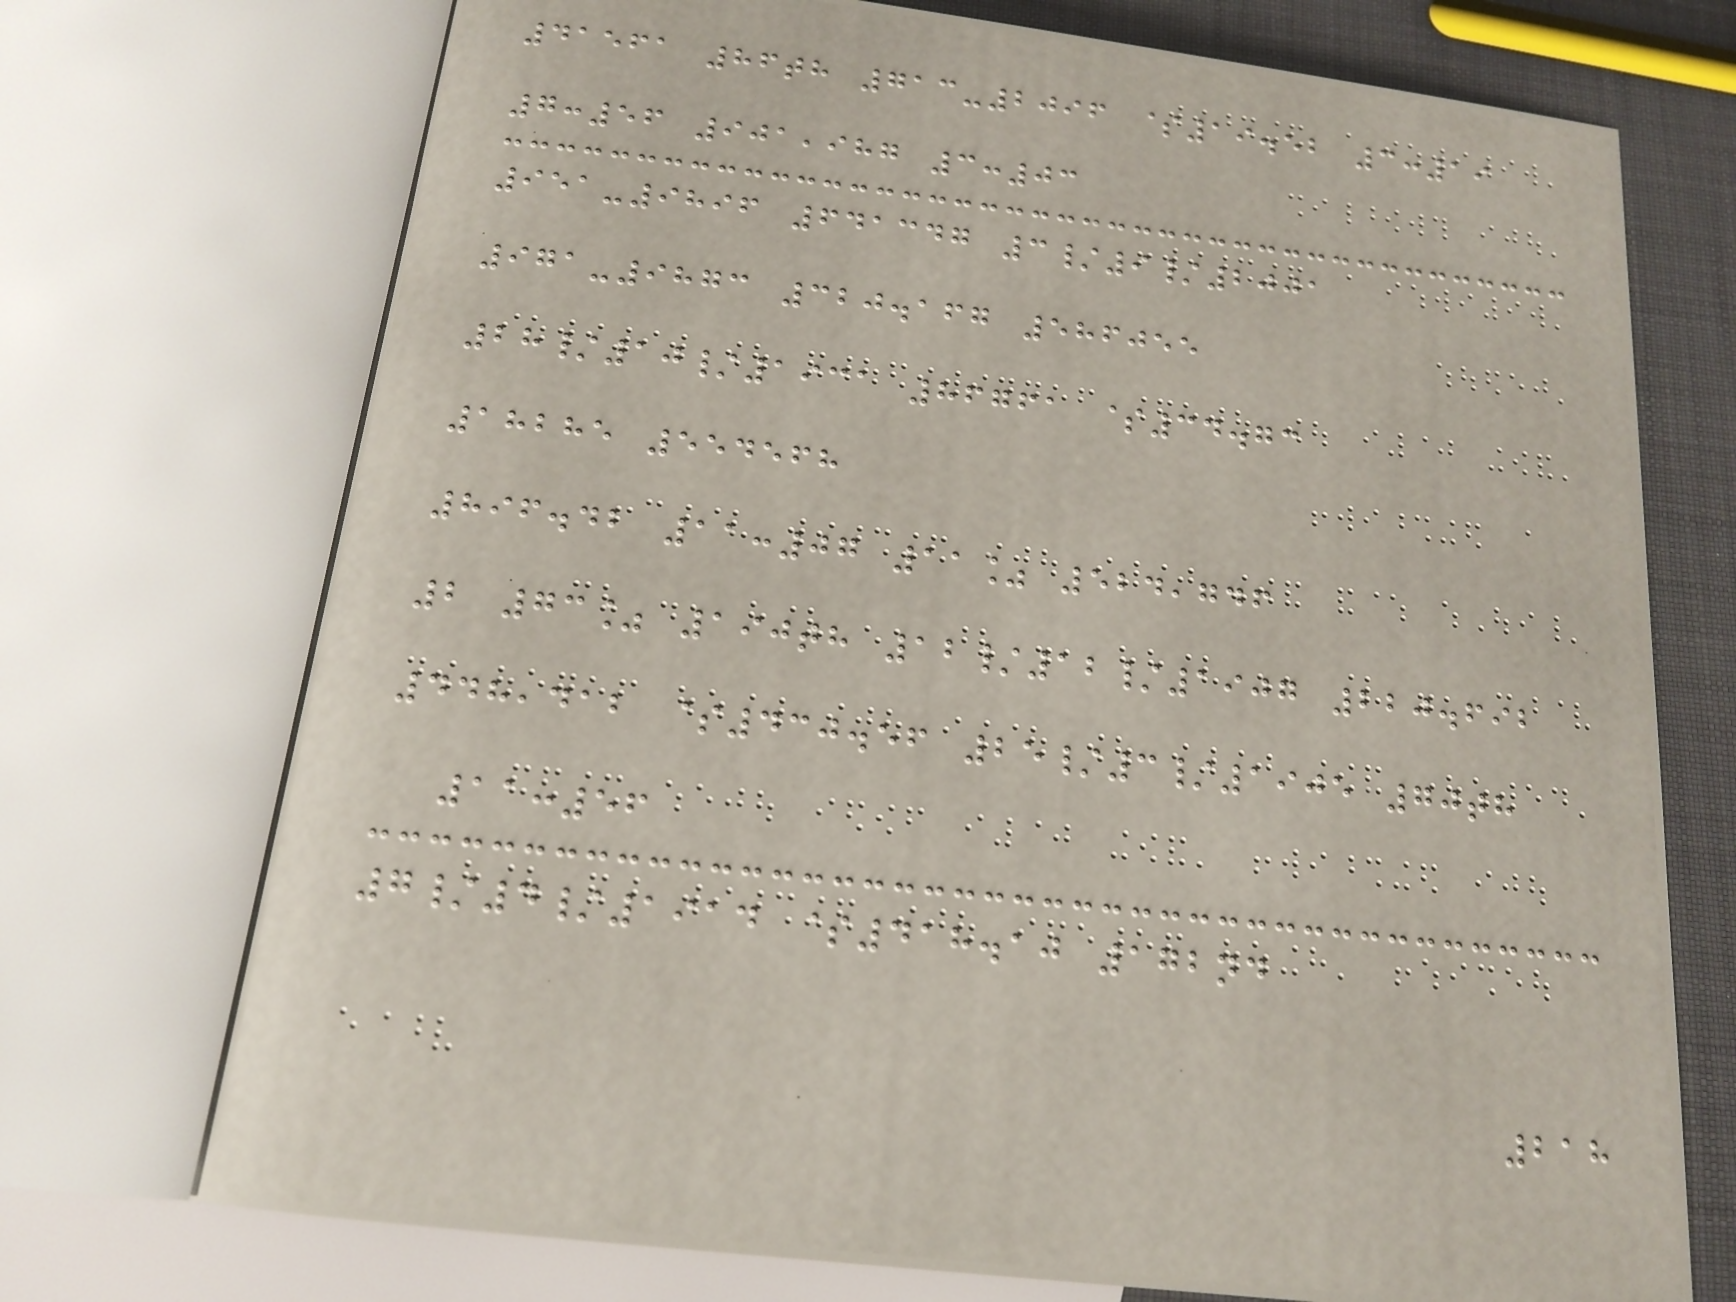41561 86th 713-2096 $19.52 3:19
7:56 901,987 3:03
951-9896 641347 3/9/2001
971-9873 320.167 586055
28/10/1931 86761 $34.73
18285 554568
896.42 11:07 11% 524,746
2 73% 190th 12/12/1907 220.692
448,412 $430.56 25/3/1905 70th
11:56
7/4/1914 $418.10 172nd
218
